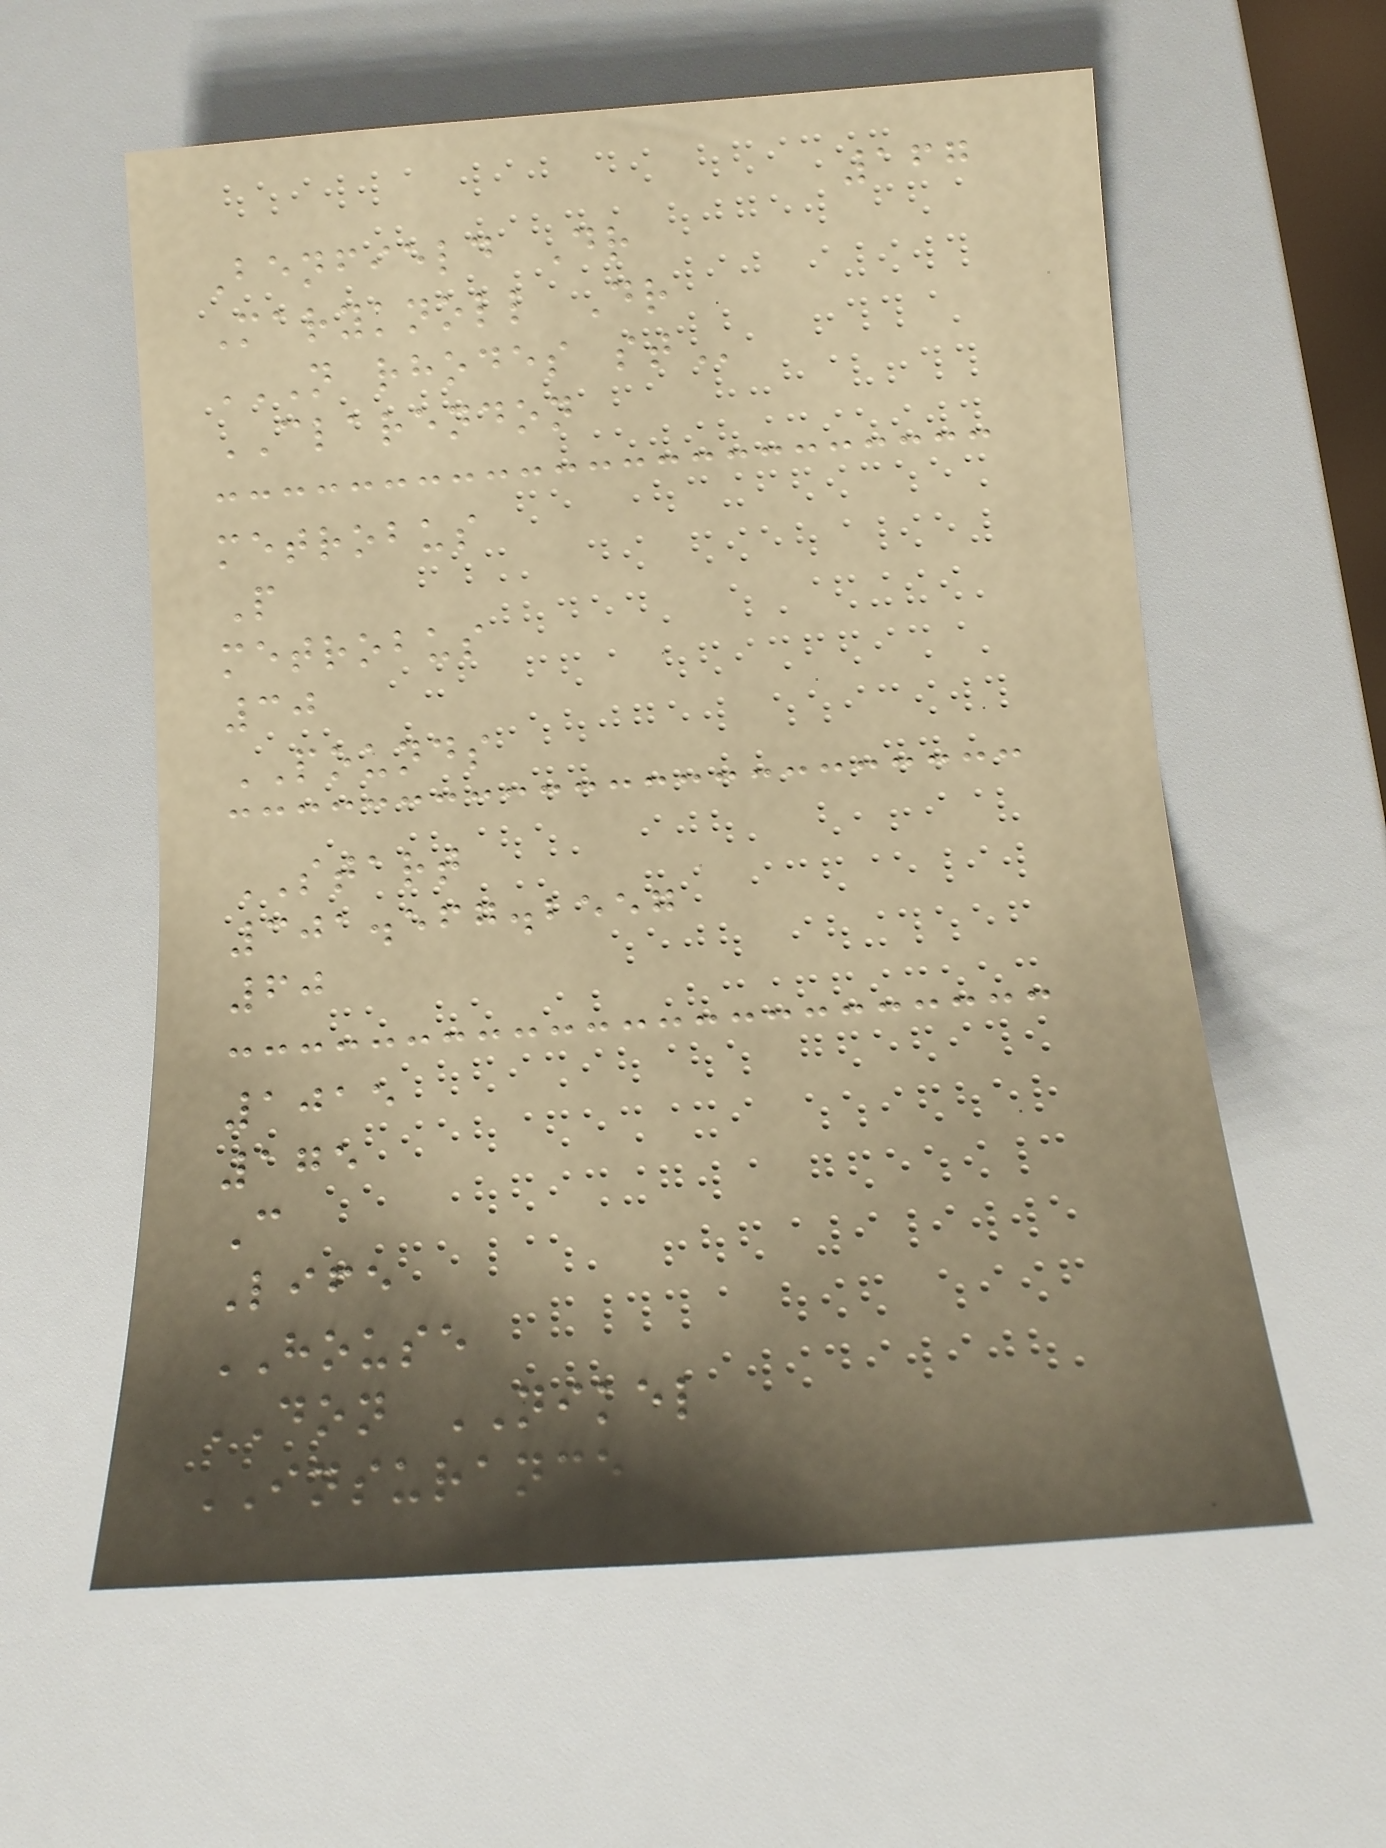167
Benfield Dr
Maryknoll Dr
N RHODES ST
CLARENDON
metrobus
P
metrobus
30
POUNDS
START
301.567.2557
60
1015
175
C
Life
HOUSE
DON NIKEL
INSURANCE
